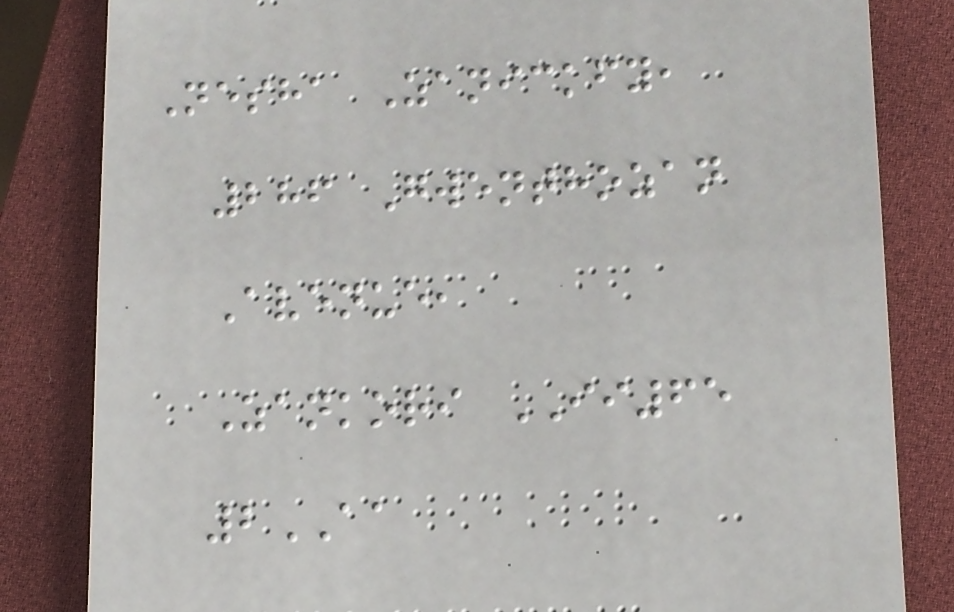Nesha Zanickfy,
286 Gwenthozan
Avenue,
Zankori II65
2AA
